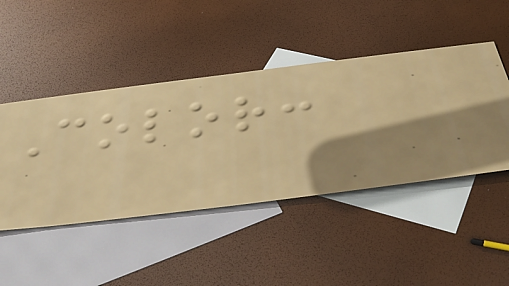Color:
